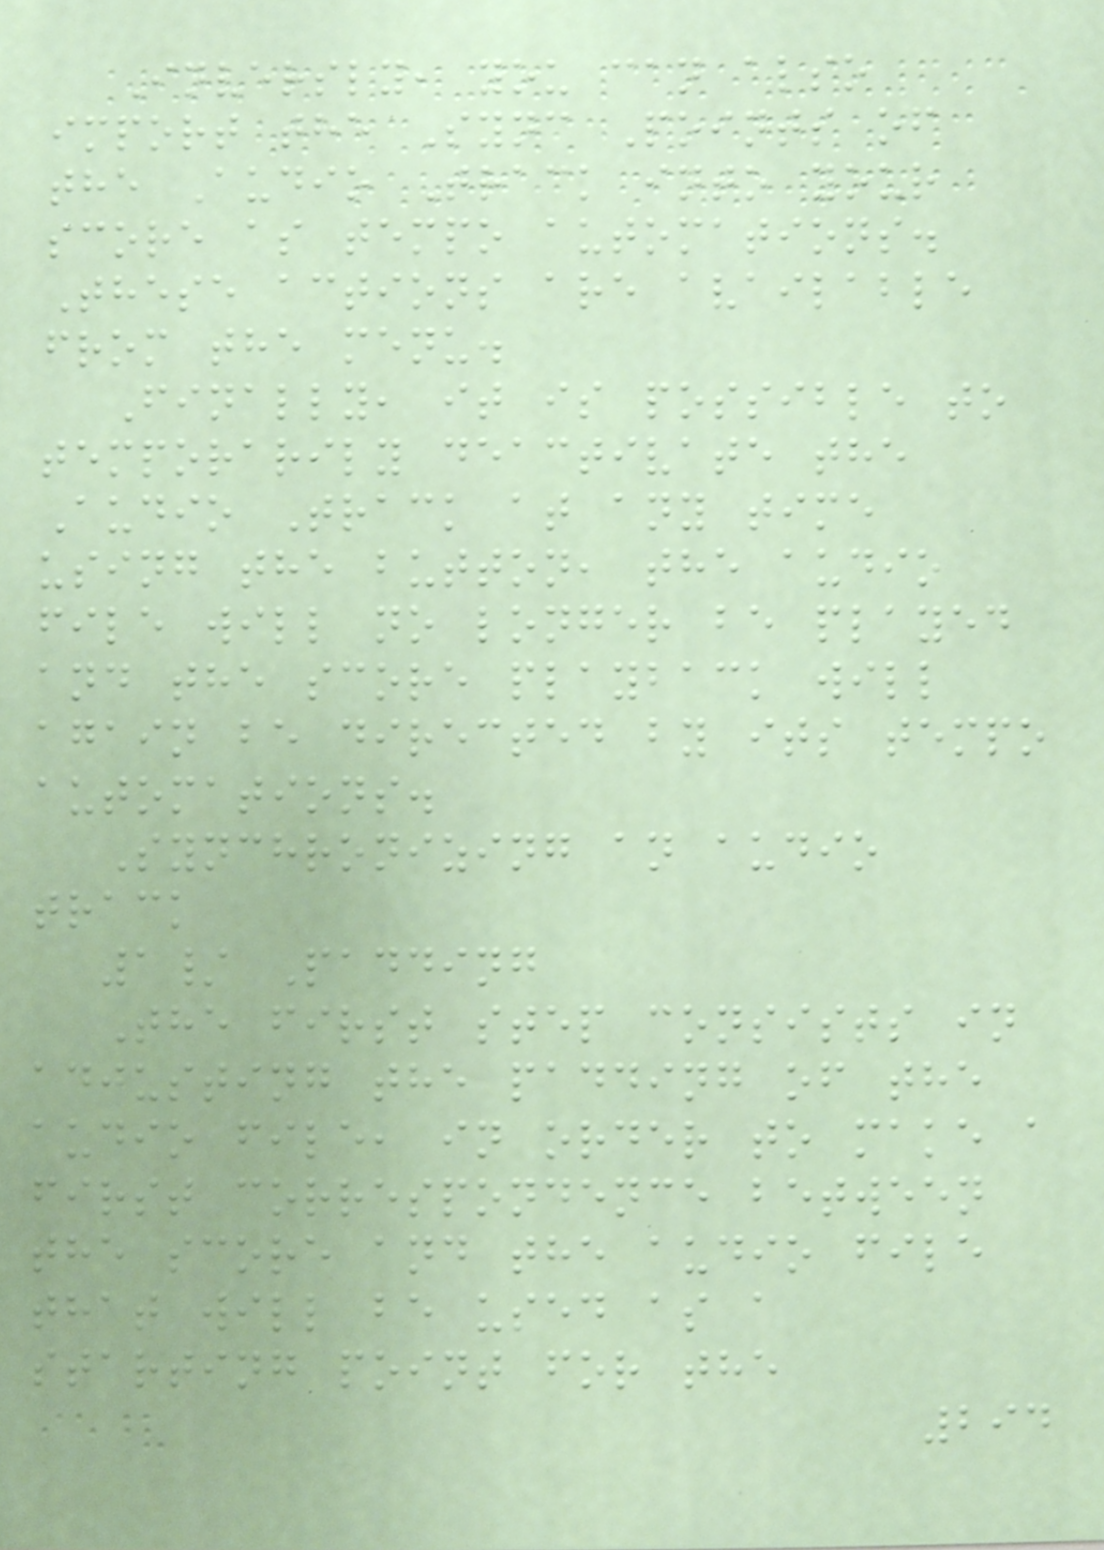Inversly, you can also
import the Sync Points of
the Audio Track into your
score as tempo automations.
These actions are available
from the menu.
Finally, it is possible to
temporarily deactivate the
Audio Track at any time
using the button, the audio
file will no longer be played
and the score playback will
again be directed by its tempo
automations.
Synchronizing an audio
track
1/ Padding
The first step consists in
adjusting the padding of the
audio file, in order to make a
first correspondence between
the score and the audio file
that will be used as a
starting point for the
294
